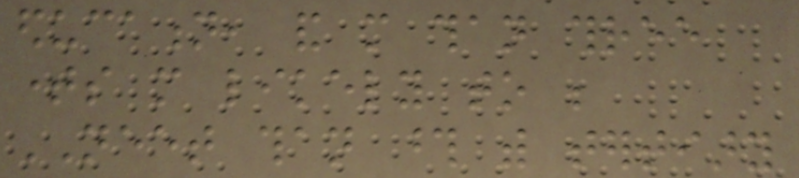education, and more than three
times more likely to be
NEET than those with tertiary
